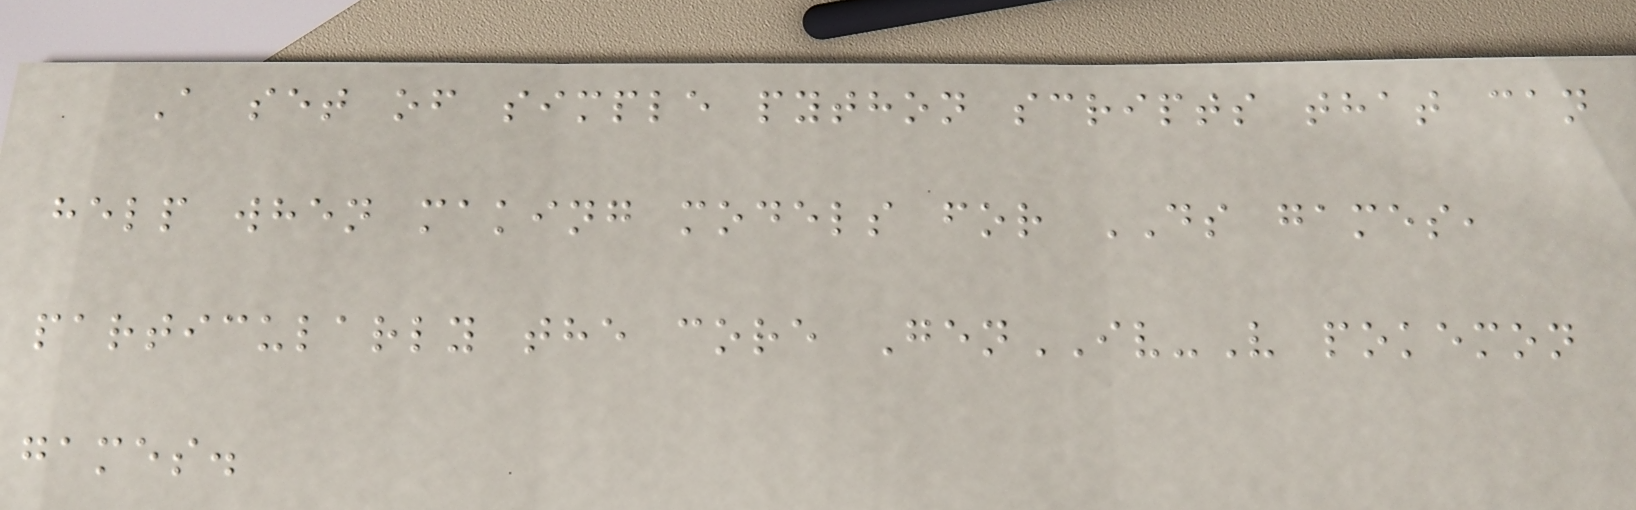A set of simple python scripts that can
help when making models for DS games,
particularly the core GenIV-V pokemon
games.
